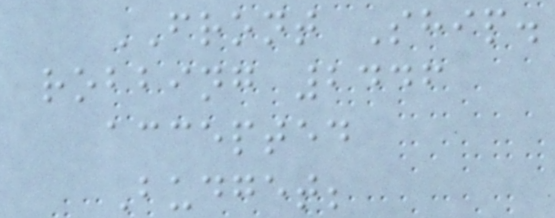FRONT Ship.
robbing 2446
accepted
Budget;
